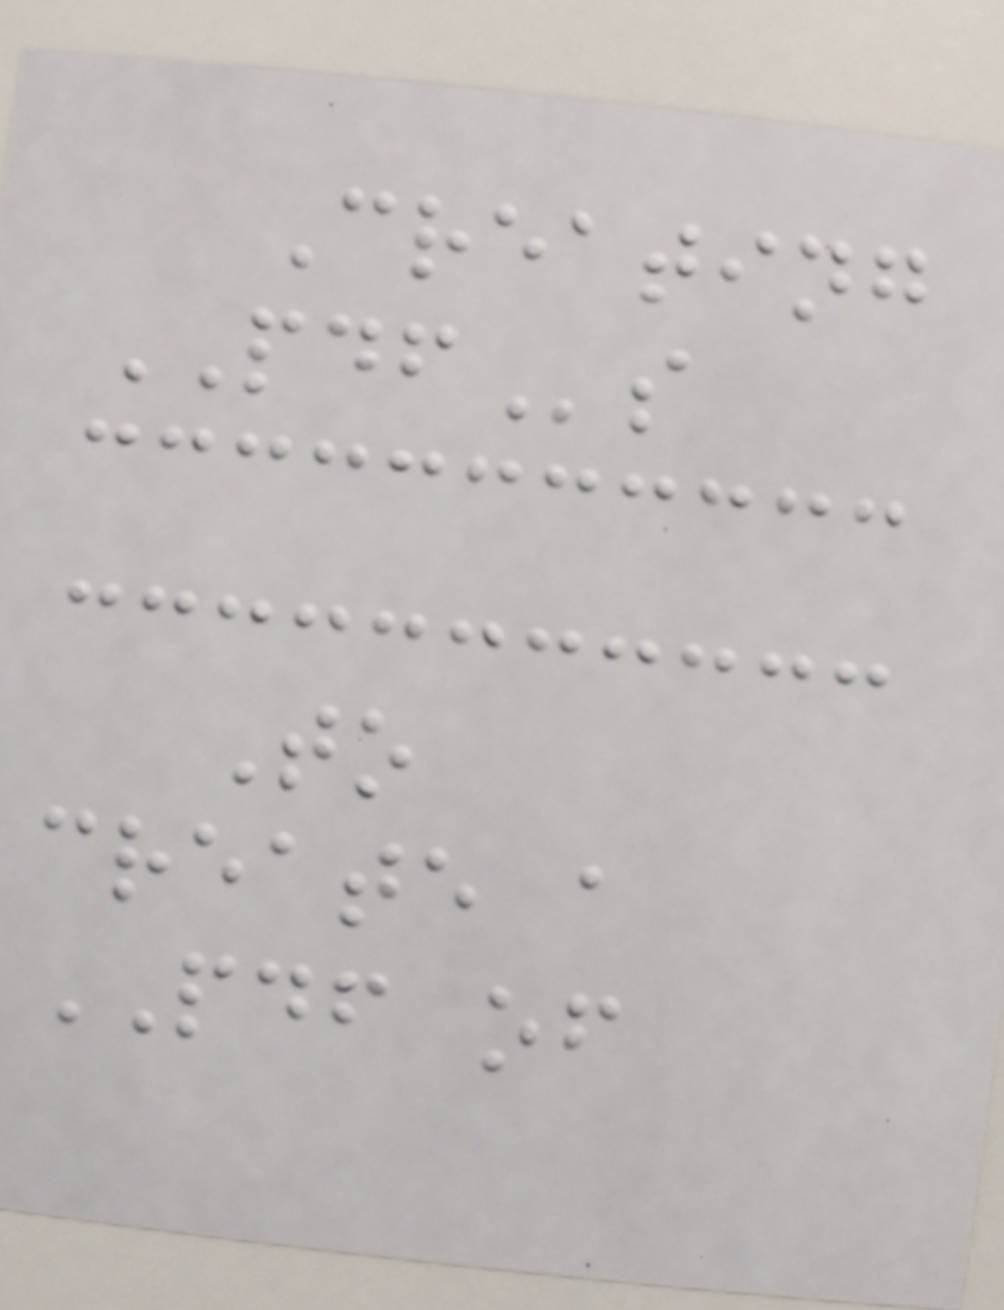Creating
PDFs
To
create a
PDF of
